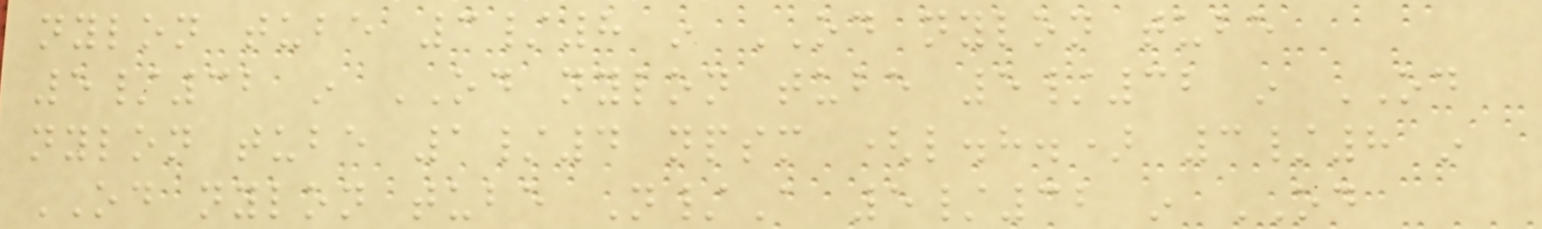nylon tube 3/8 in OD nylon tube
5/32 in OD nylon tube 5/32 in OD
nylon tube 1/4 npsm (l.h.) 3/8 in
OD nylon tube N/A 5/32 in OD
